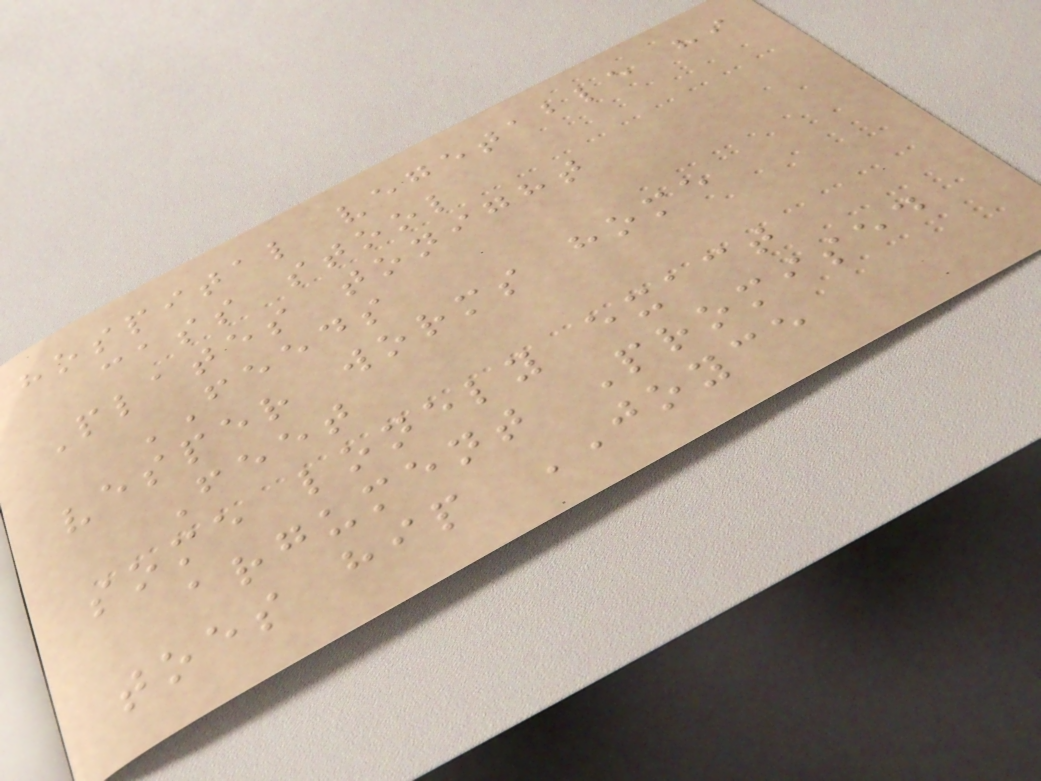hospital vegetable hi
cass stool
Plates tonight
FEEDS
vesper worms home
Feet
some lonely exact
argument Promised
toes hip JOYCE
